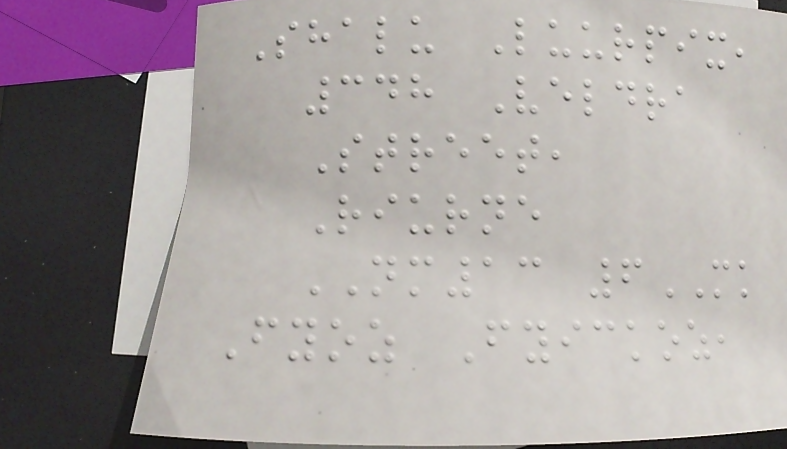Shalu Luurpix,
348 Veldra
Street,
Riurne
NM13 6MK
Fyoz Fyickoz,
